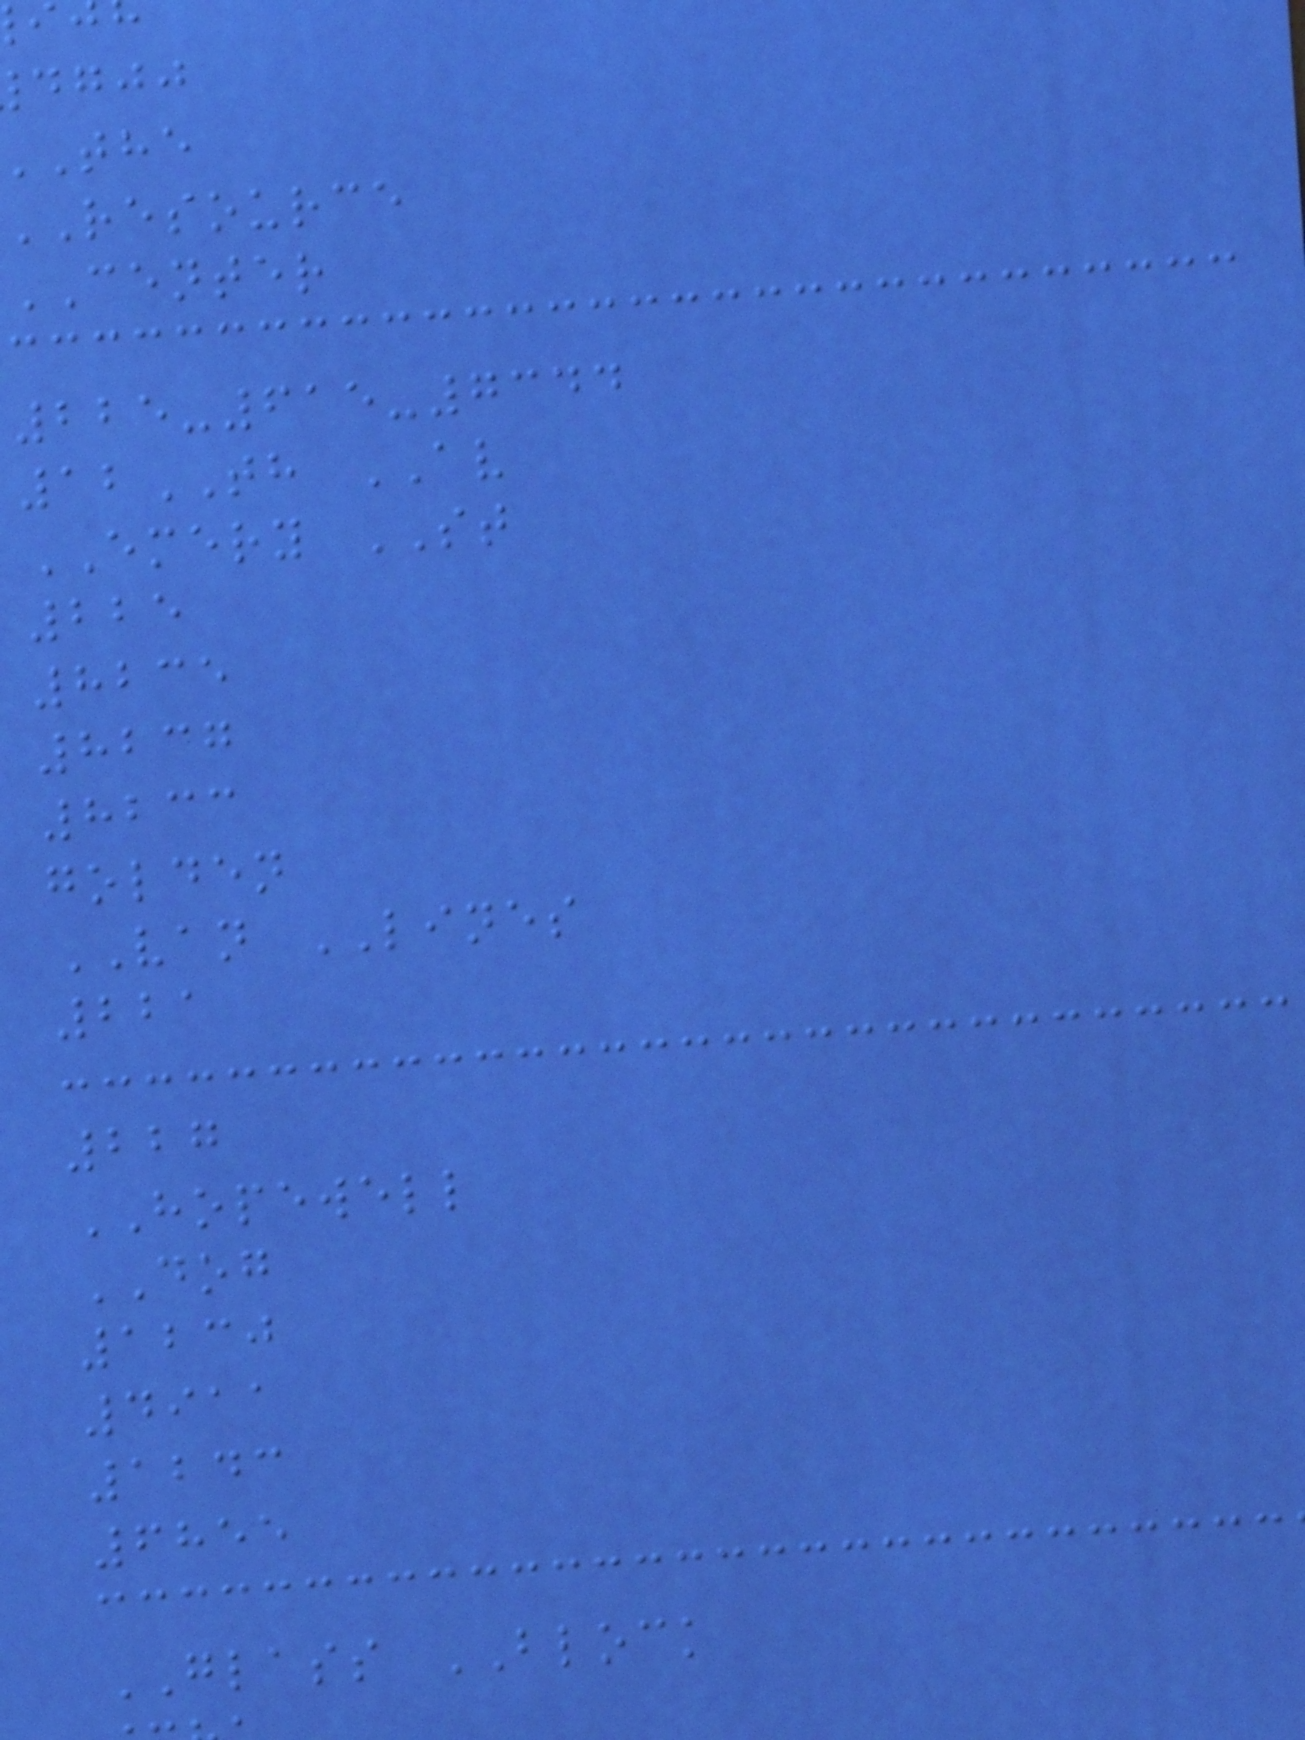dgjj
resource
CENTER
225-615-7344
12TH AV
EMERY ST
225
8235
8237
8233
golden
VAN LINES
221
227
HOPEWELL
DOG
1230
4911
1243
6855
GLASS BLOCK
